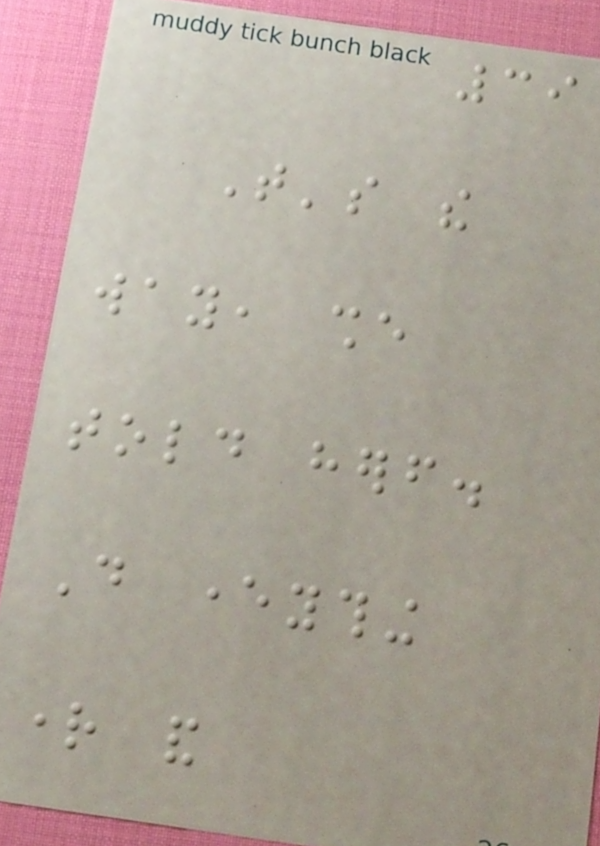39
That's the
way, she
told herself.
Do everything
right and
